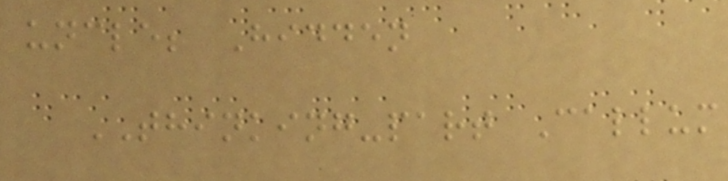uncle; Hidden
THINKING-part Callum
